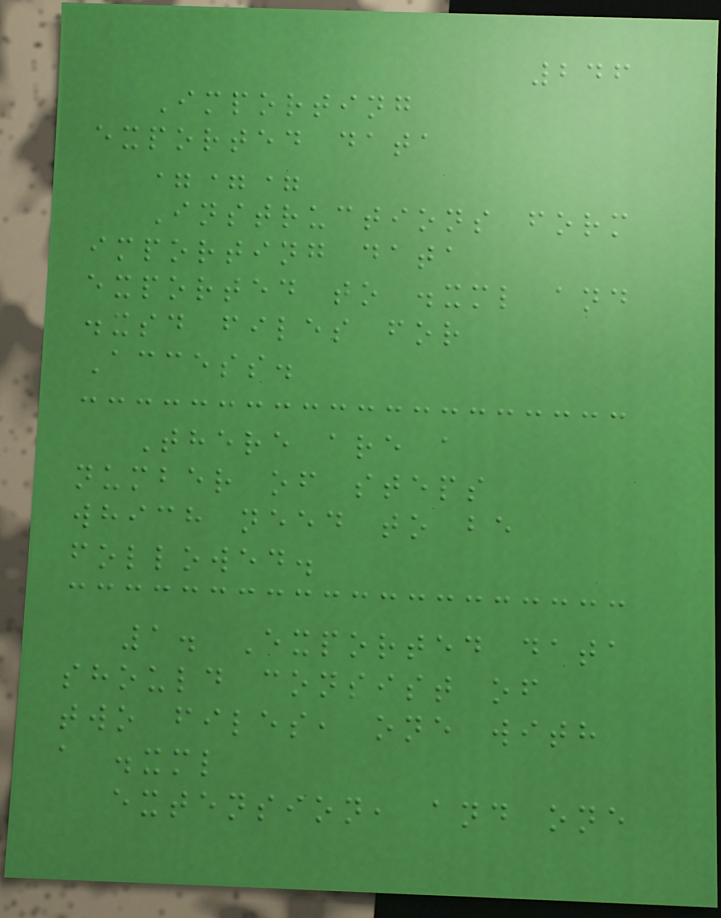246
Importing
exported data
===
Instructions form
importing data
exported to .xml and
.xsd files for
Access.
There are a
number of steps
which need to be
followed.
1. Exported data
should consist of
two files, one with
a .xml
extension, and one
